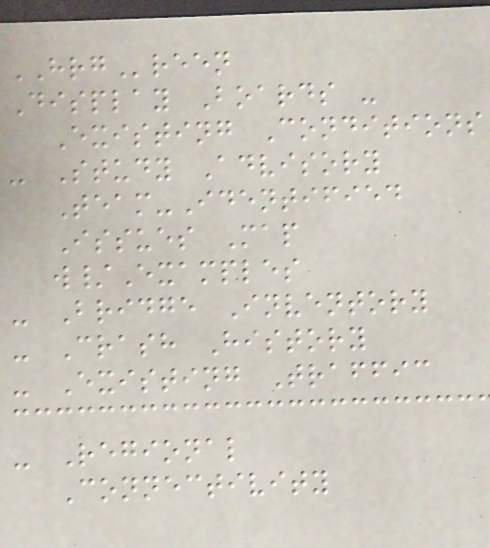HRGreen
Display Boards -
Existing Conditions
- Study Advisory
Team-Identified
Issues Map
w/Examples
- Bridge Inventory
- Crash History
- Existing Traffic
- Regional
Connectivity
